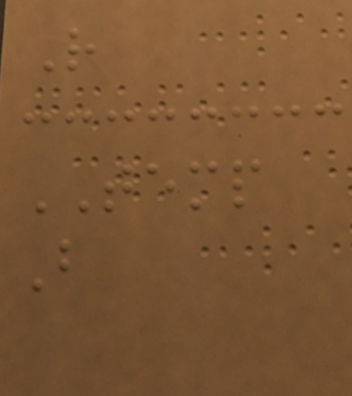R
TEMP
B
